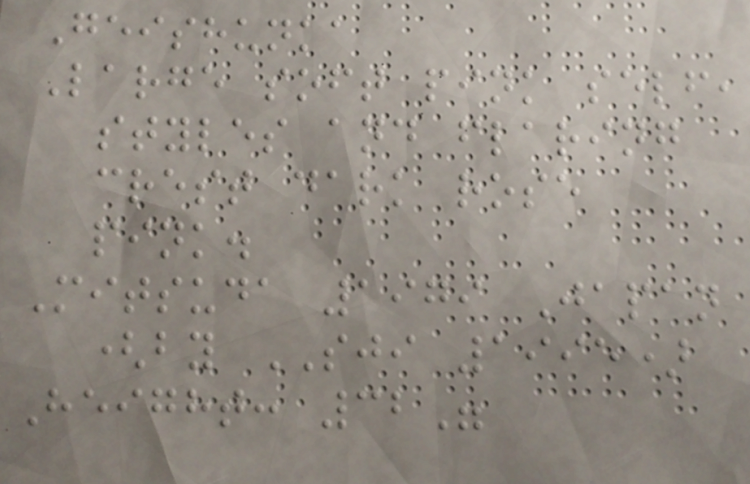Geishunka
Large soft pink self,
styles and flaring
crest dark rose
pink.
Mitsuda 1979 Japan
(by SJI 1995)
Height: 32"
